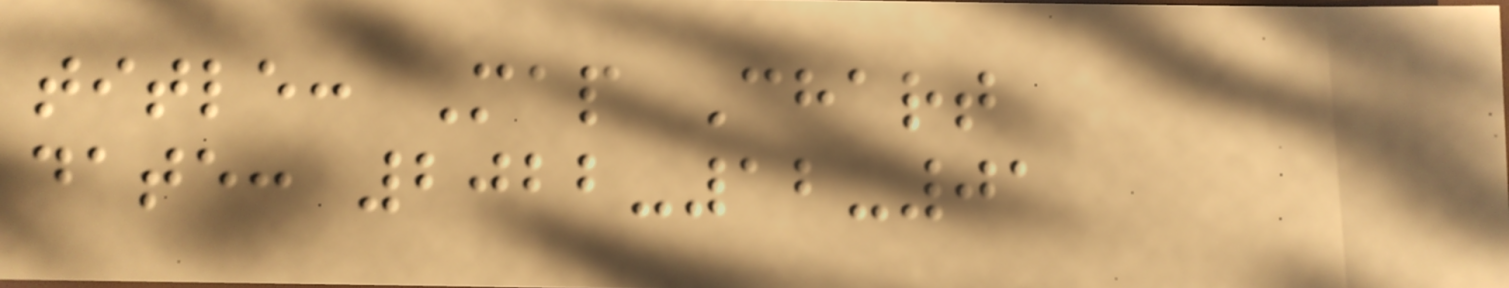title: Map Chart
date: 2022-12-01
